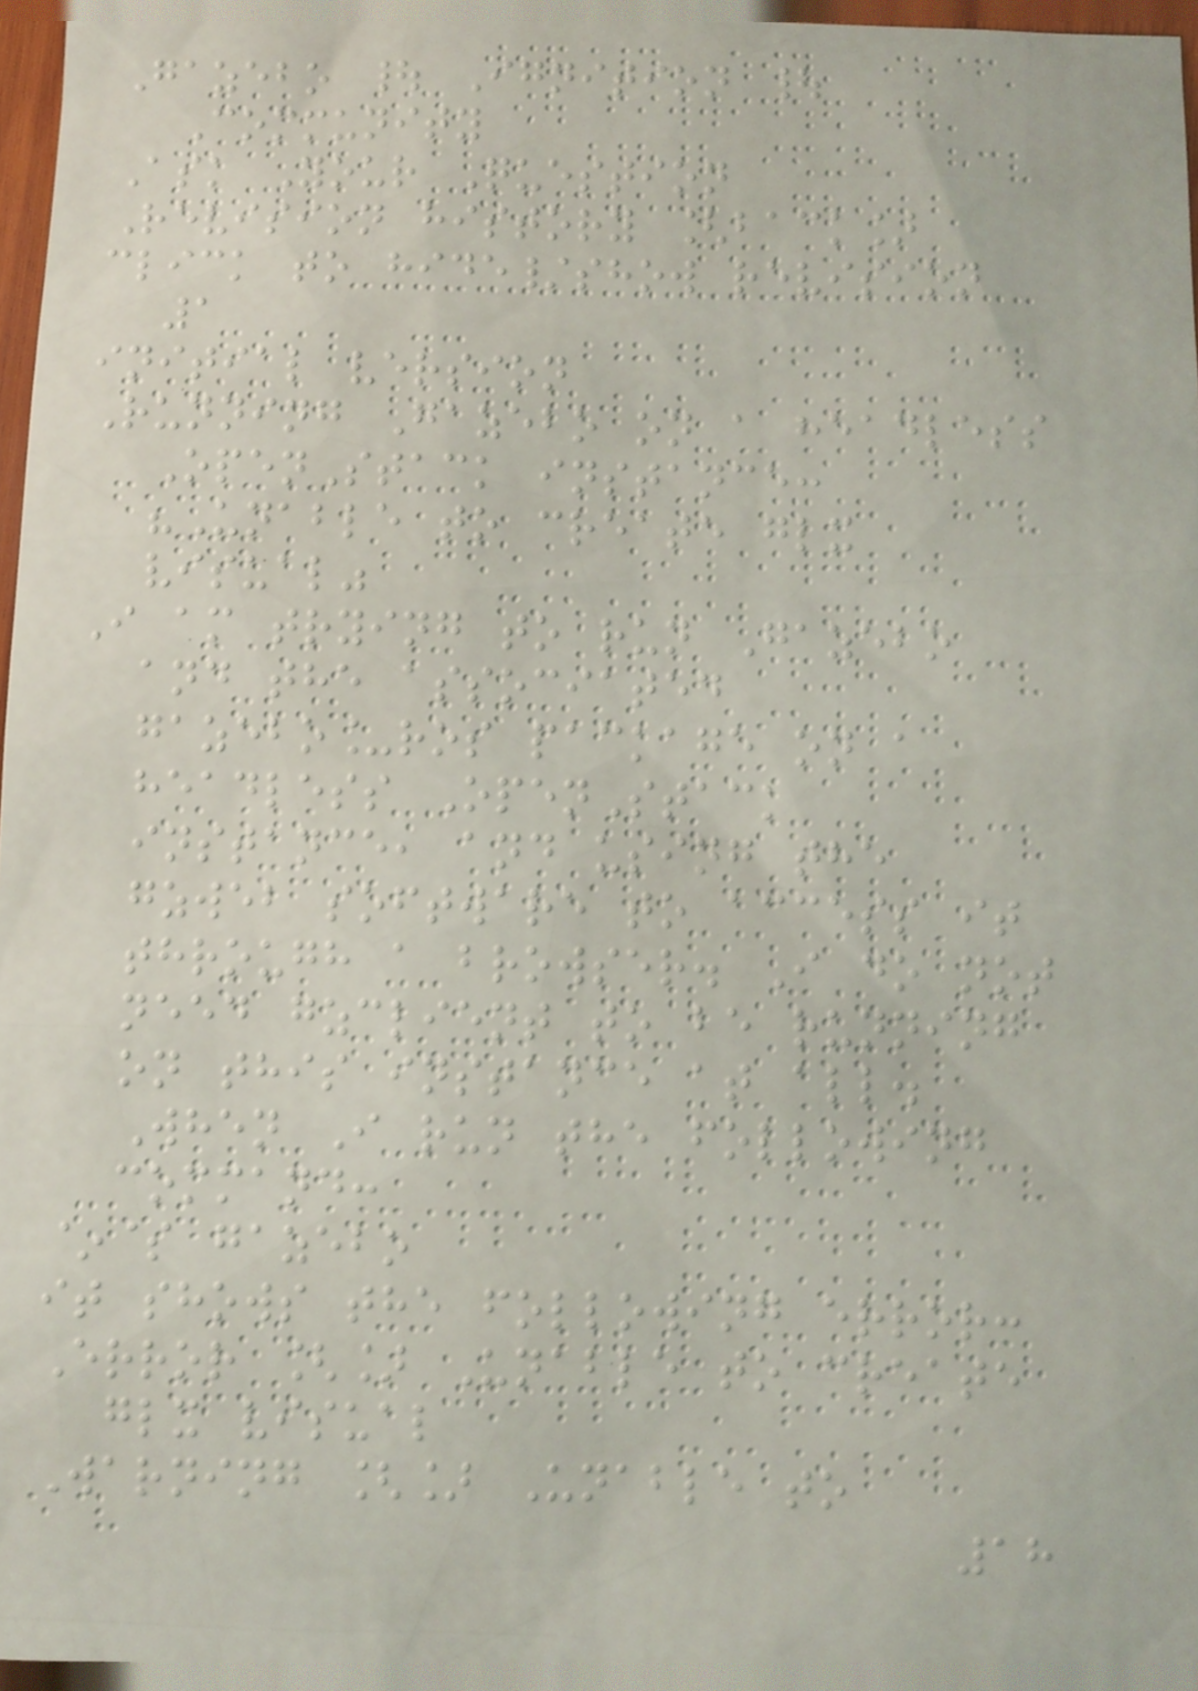Gazebo | Ignition |
Community
Ask Your Question
Revision history [back]
click to hide/show revision
1
initial version
Running Gazebo on a headless
OpenStack instance:
"Unable to create glx
visual"
I am trying to run Gazebo
and the associated
gazebo_ros package on a
headless OpenStack
instance, and using the
gzweb software to access it
through a browser. I do not
need gzclient to be running
on this instance at all.
When I run the following
command:
~$ gazebo
it shows the following error:
Error [] Unable to create
glx visual
Warning [] Unable to
18
